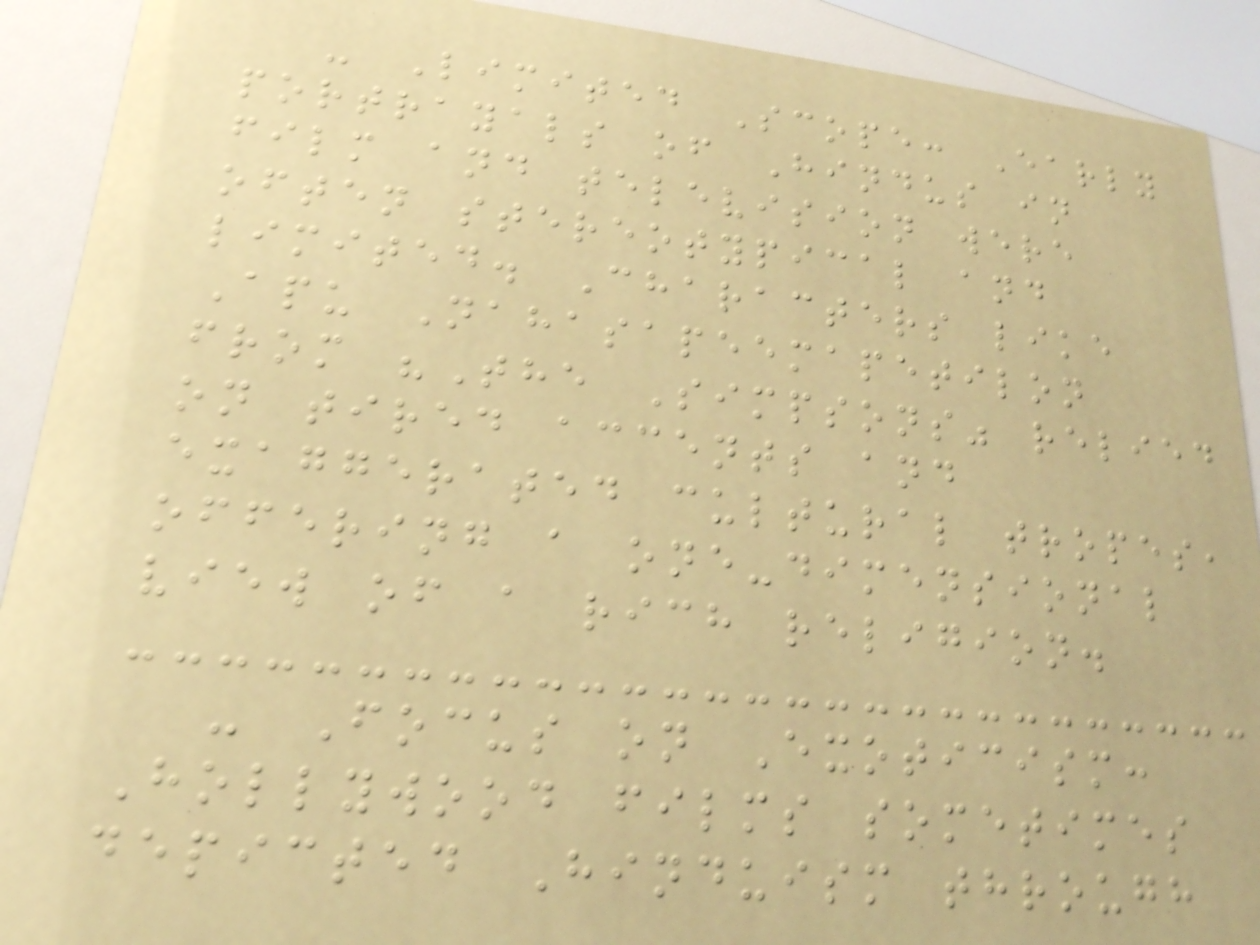- Limited Scope: Early
portrayals of Hindus in
film and television were
often stereotypical and
limited. Characters like
Apu Nahasapeemapetilon
from "The Simpsons" relied
on tired accents and
exaggerated cultural tropes,
offering a one-dimensional
view of a rich religion.
- Focus on Exoticism:
Hollywood films sometimes
depicted Hinduism through
